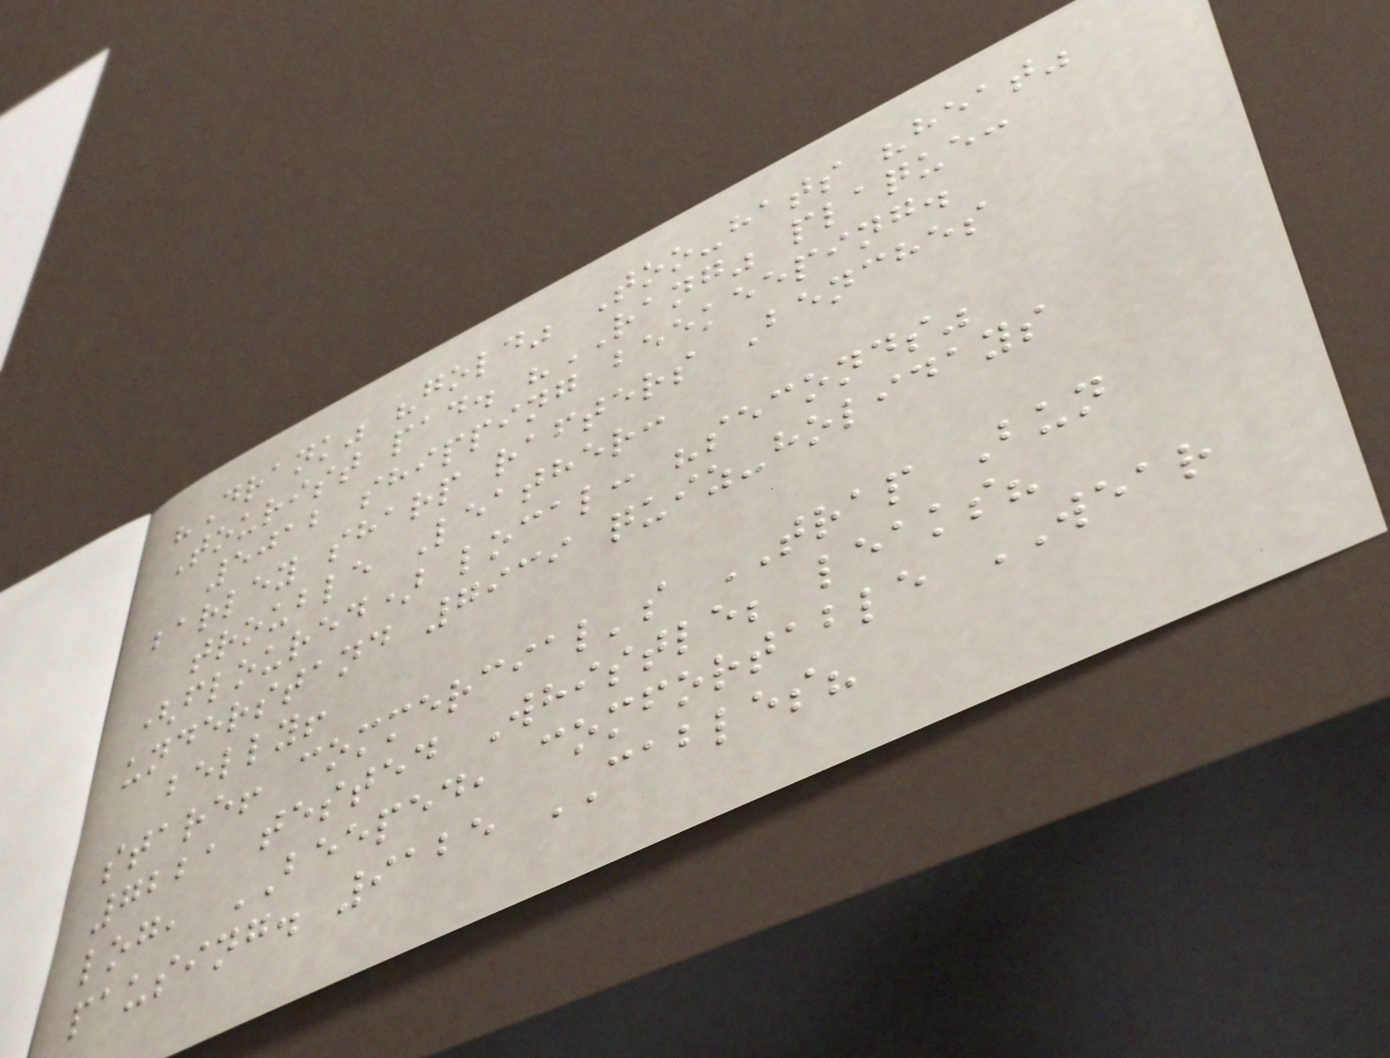"Drank" "gold" Too-hats "heat"
Tourist pad. "RANG" plaque:
5012 shipping beekeeping.
barley sharp rafters Benches
trouble Leather:
(floured) local: "seconds"
understand 7939 quiz-holidays
belly!
stare! commercial's TRAP Bun
7221 tested Whistle; leaks?
log, BEEPED, comfortable WEAR
pausing. 9125 CABLES?
